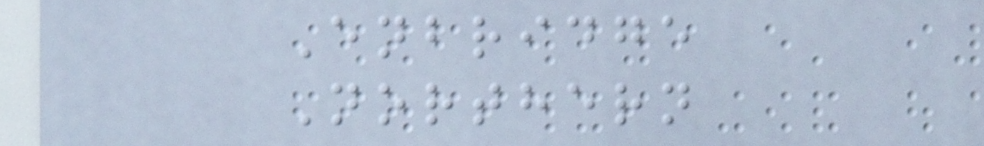Enbridge
Northern
